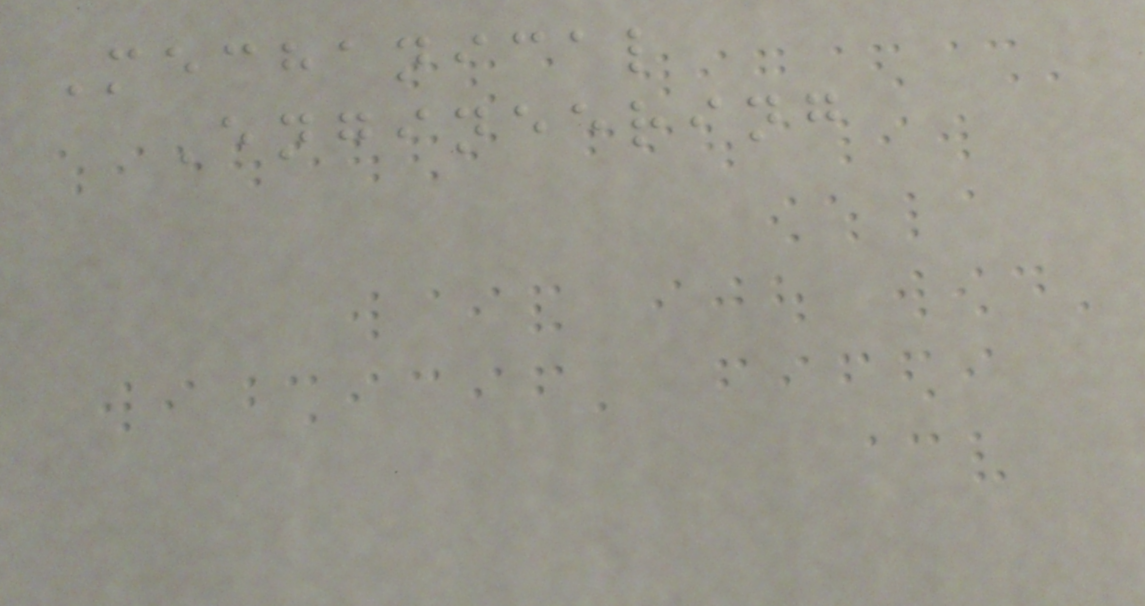Mechanical
Engineering
